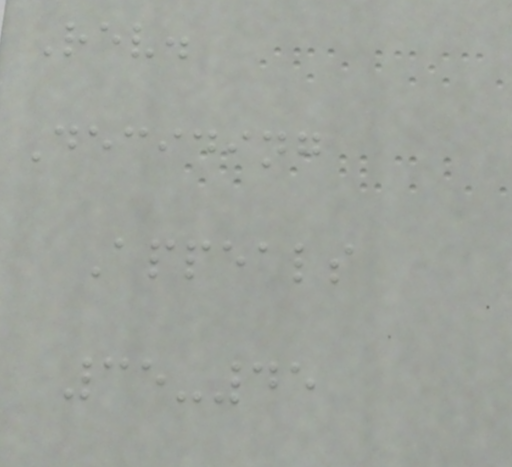Rev.
Deciding
Appeals
35-45
